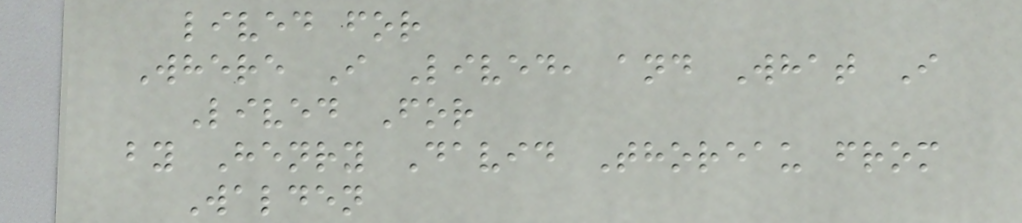lived for
Where I Lived, and What I
Lived For
by Henry David Thoreau from
Walden
